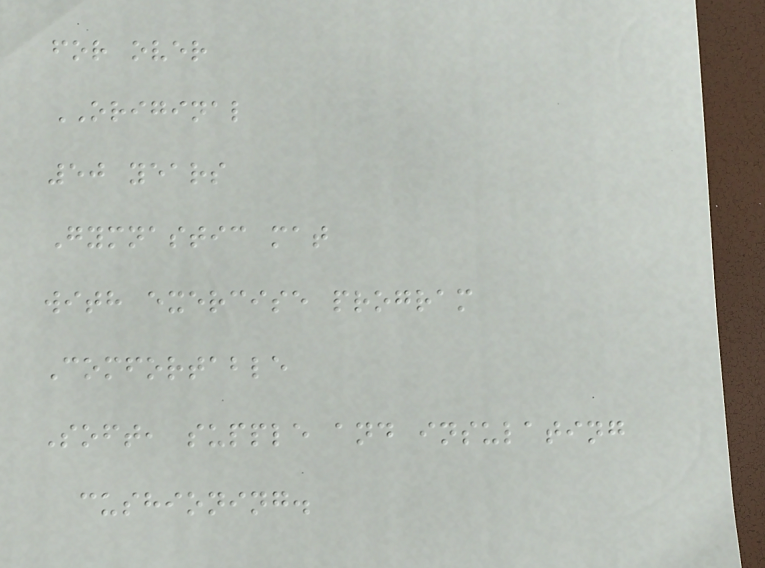for over
ORIGINAL
50 years
Gymnastic mat
with exercise program
Comfortable
Soft, supple and insulating
cushioning.
